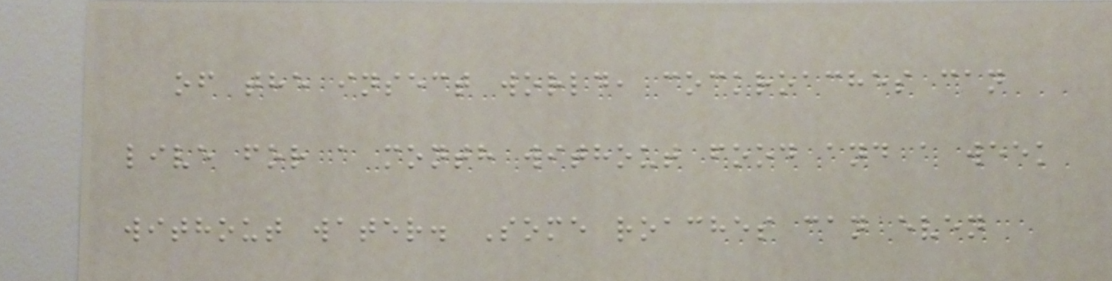of the insect world, cockroaches can
live for a month without food and a week
without water. Some roaches can even
